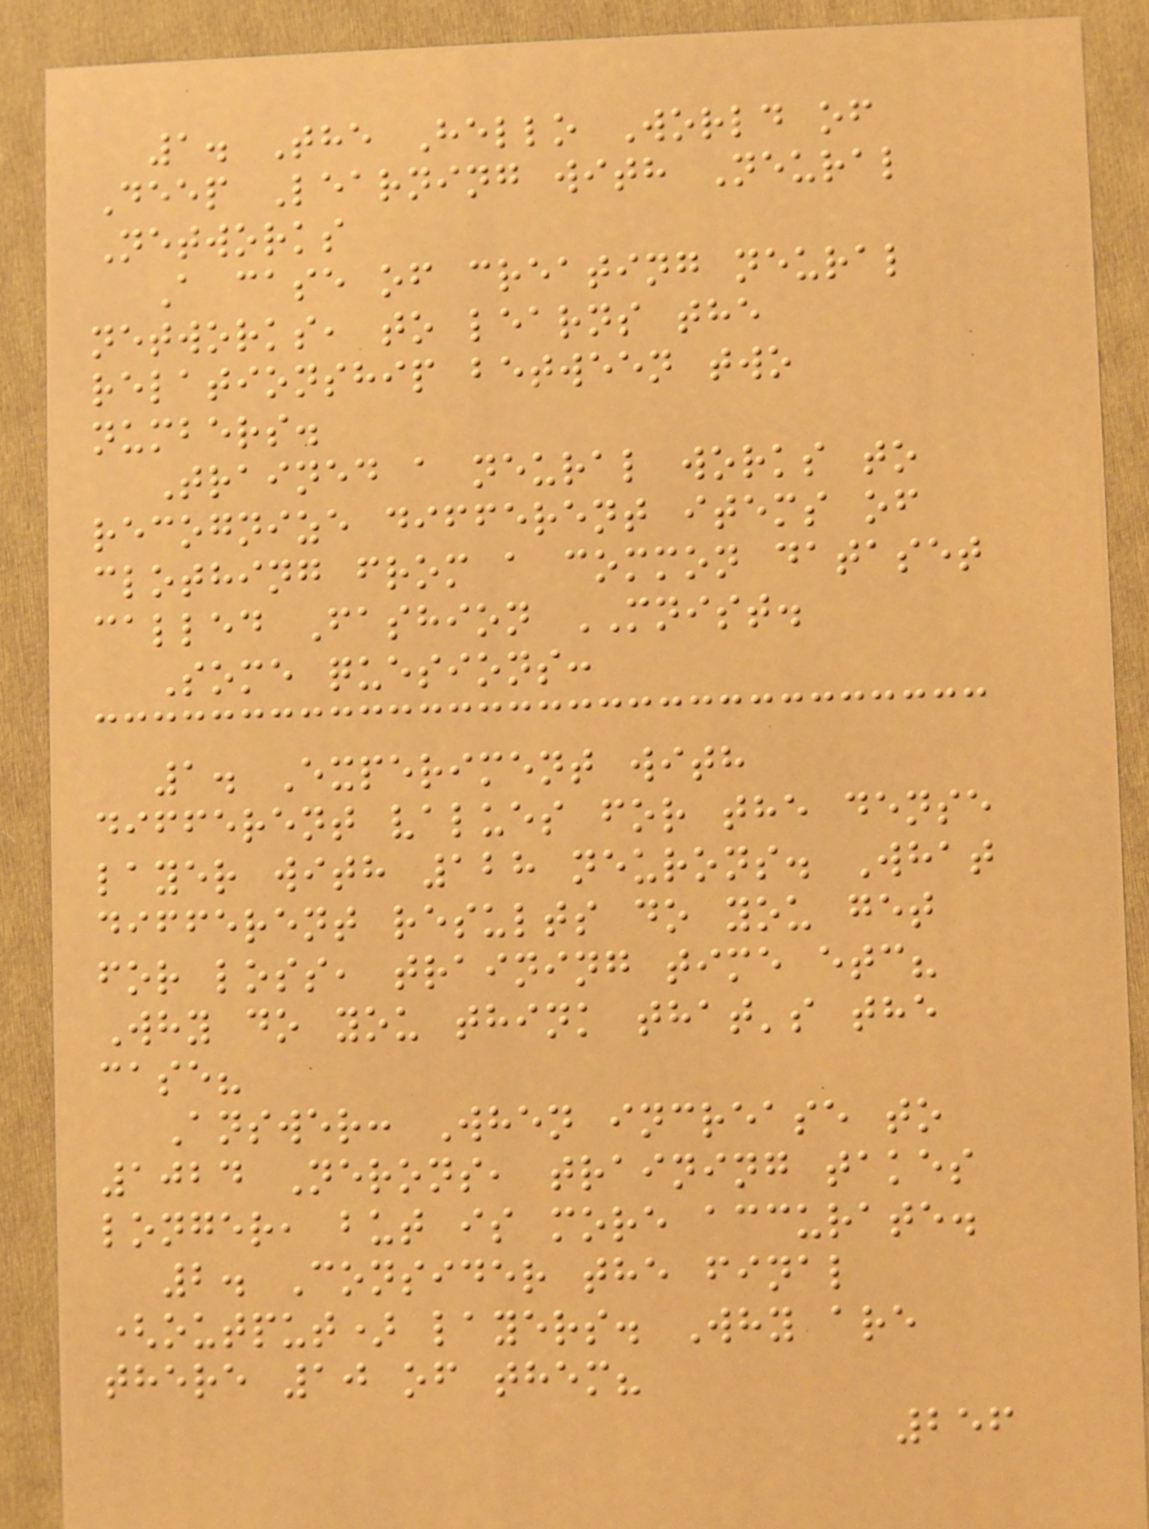1. The Hello World of
Deep Learning with Neural
Networks
A case of creating neural
networks, to learns the
relationship between two
numbers.
Trained a neural works to
recognize different items of
clothing from a common dataset
called Fashion MNIST.
Some quesions:
1. Experiment with
different values for the dense
layer with 128 neurons. What
different results do you get
for loss, training time etc?
Why do you think that's the
case?
Answer: When increase to
1024 Nerons, training takes
longer, but is more accurate.
2. Consider the final
(output) layers. Why are
there 10 of them?
256
